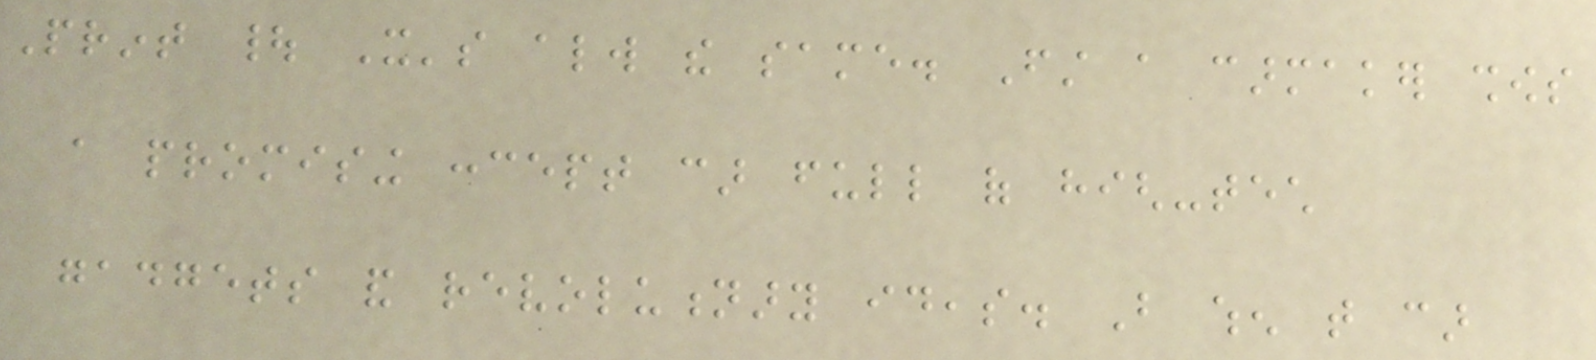Print | It's always the same. First a carmaker shows
a promising concept car full of high-tech
gadgets and revolutionary ideas. But when that car
